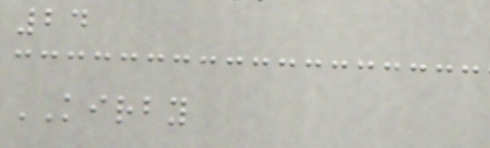24
KIRBY
